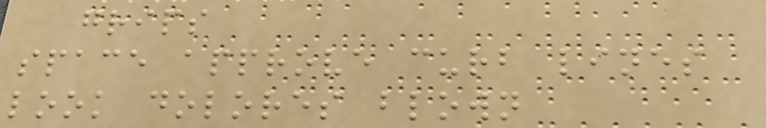grips
space approve curb lines
look dolores blown
